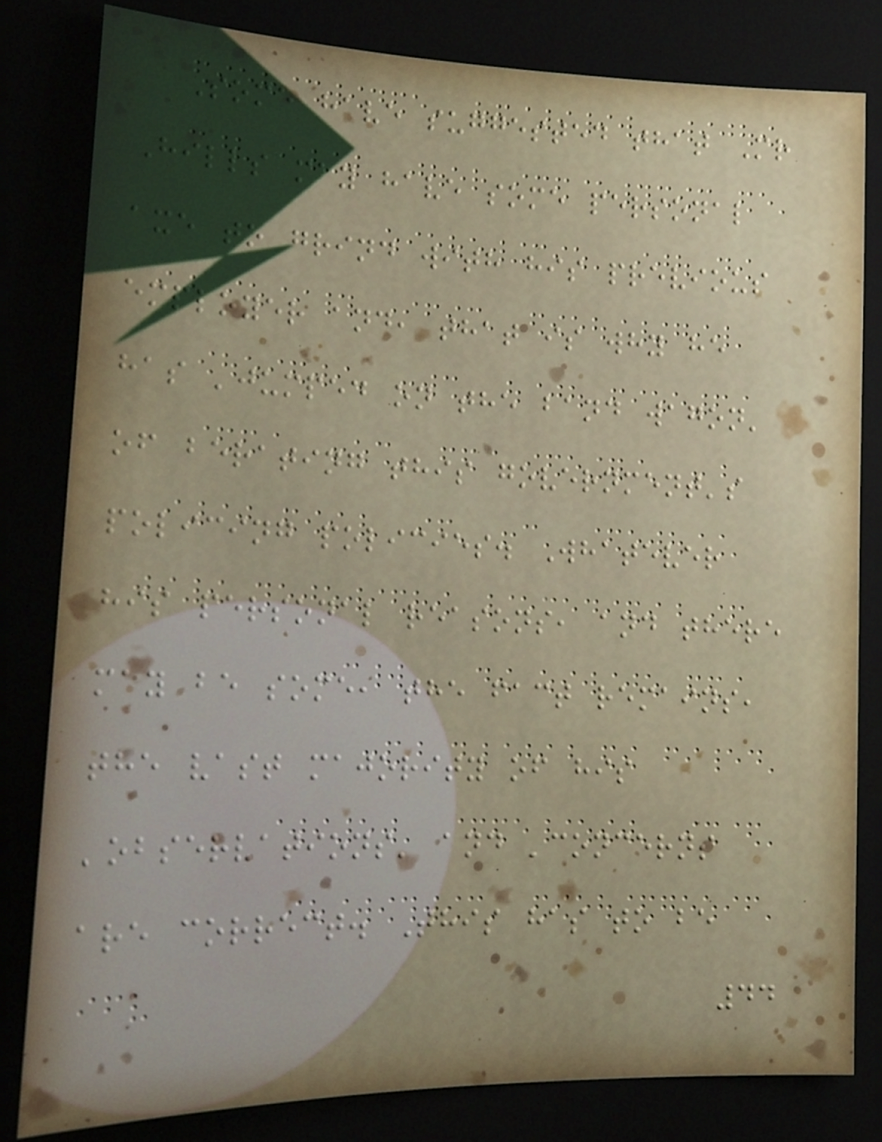Some have suggested that Mr
Hills may have some personal
axe to grind with his previous
employer and, that is why he
has 'jumped on the band wagon'
of berating this government's
policing policies. Whatever
his personal reasons, and there
may be some, the fact remains,
the vast majority of his
'observations' and 'concerns
are correct. This has to be
44
